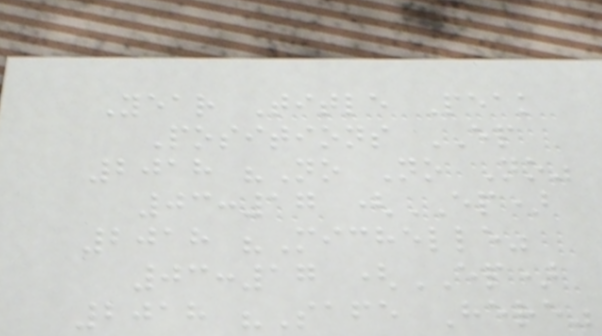Year Title Peak
Positions EP
2018 "No No No"
03:17 (EP)
2018 "Michelle"
03:17 (EP)
2018 "Safe Here"
